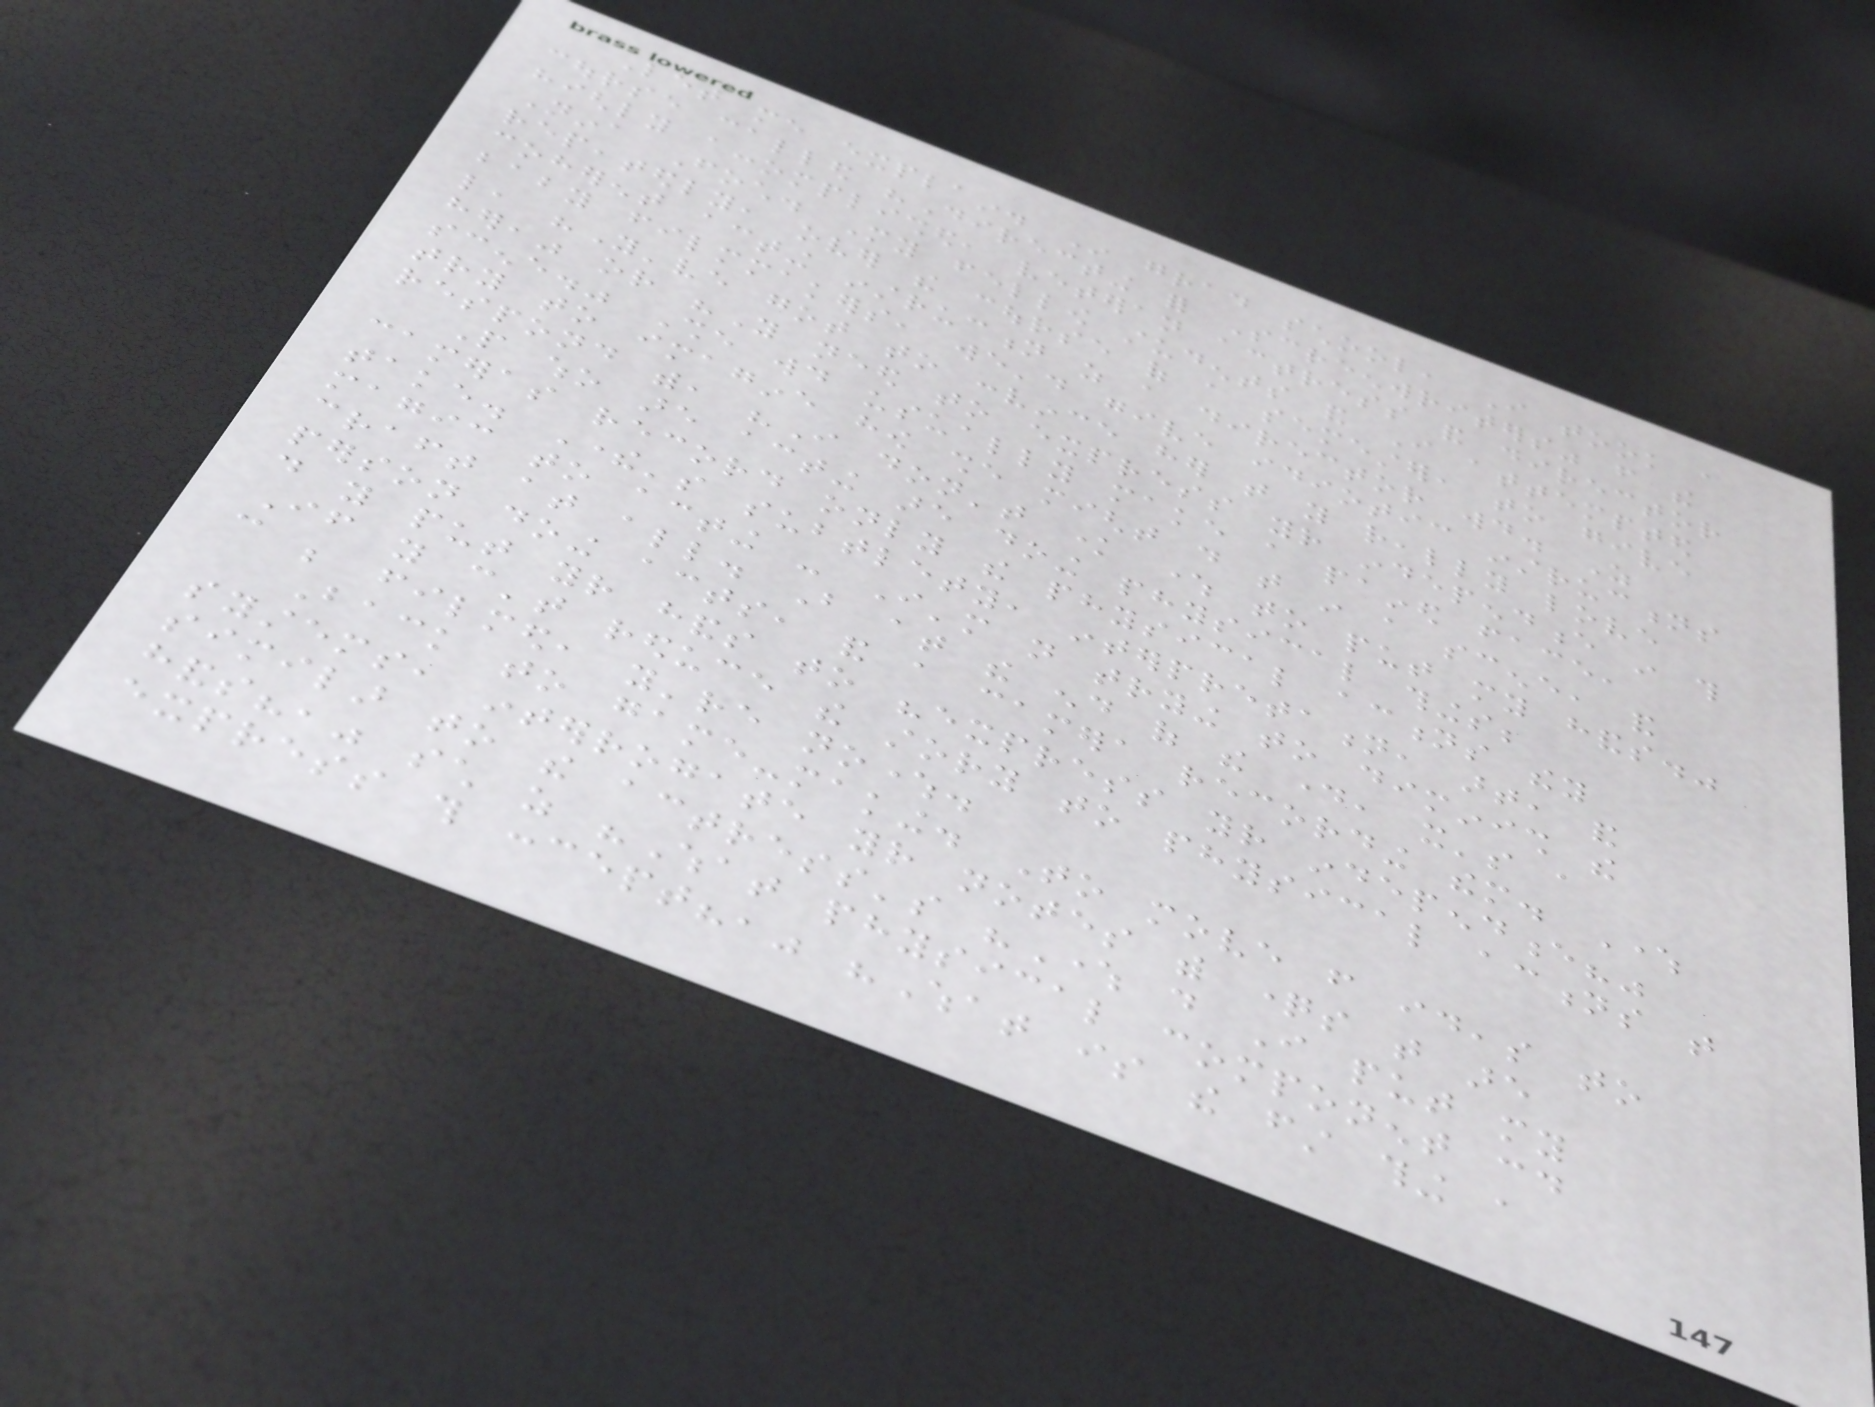Let me explain. In grad school, I took a
course called "Directing for Screenwriters" from the
highly accomplished, veteran actress and director
Nina Foch. My fellow students and I attempted
repeatedly, over the course of a semester, to give
coherent acting instruction as a director would. As
baby filmmakers, we'd give idiotic instructions
like, "You've got to convince her that you really love
her," or "You need to express your independence in this
scene." She would usually make a pained face,
try to imagine how she might do that in a scene, and
respond with, "I don't know where to put my hands."
People who are acting are doing physical things;
cameras record only the physical actions they
take. There's subtlety, interpretation, art, and
magic to acting - I'm not trying to diminish the
craft at all. But at the end of the day, it's a
person doing acts, and a camera recording them. Where
do you put your hands to "express your independence?"
If you can't reduce the story to physical actions that
can be filmed, you're nowhere.
Back to game-making. To move from ideas to
systems, interrogate your notes with questions that are
similar to the actress's "Where do I put my
hands?," such as "What physical component could
express this concept?," "What is the first thing a
